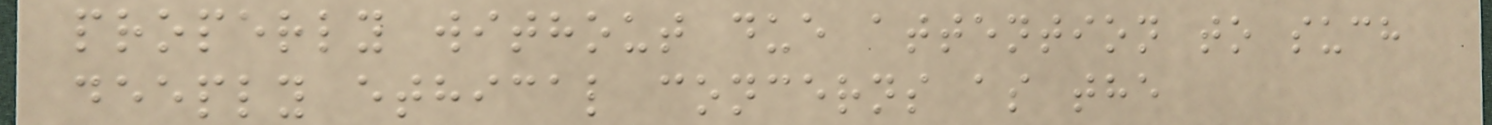properly without due attention to such
deeply ethical concerns as the
